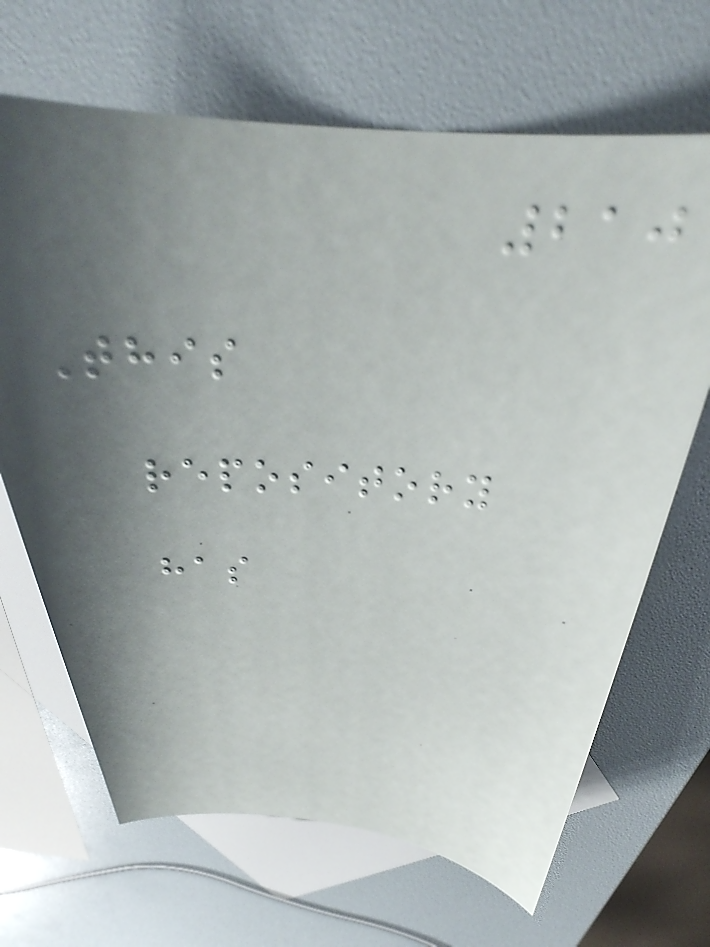210
This
repository
has
